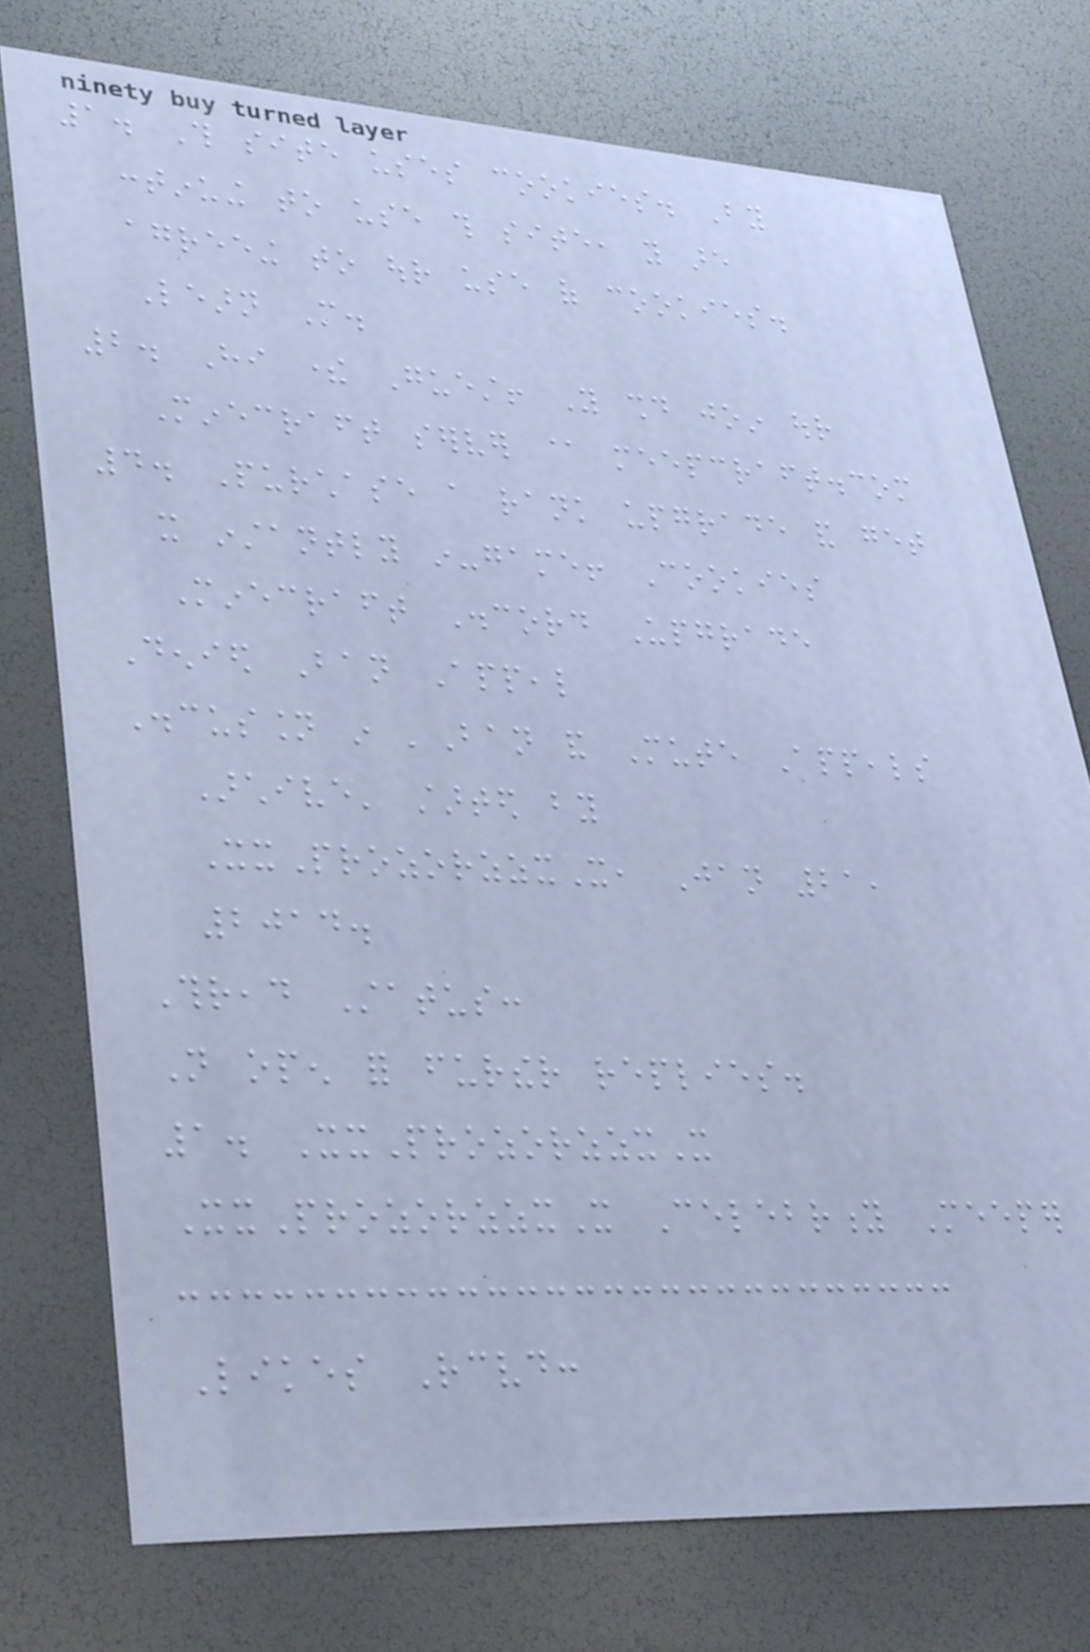1. This site uses cookies. By
continuing to use this site, you are
agreeing to our use of cookies.
Learn More.
2. Hi there Guest! You should join our
Minecraft server @ meepcraft.com
4. Purchase a rank upgrade and get
it instantly in-game! Cookies
Minecraft Discord Upgrade
Denied Ban Appeal
Discussion in 'Ban and Mute Appeals
Archive' started by
XxProzorzzxX, Jan 21,
2014.
Thread Status:
Not open for further replies.
1. XxProzorzzxX
XxProzorzzxX Celebrity Meeper
Likes Received:
